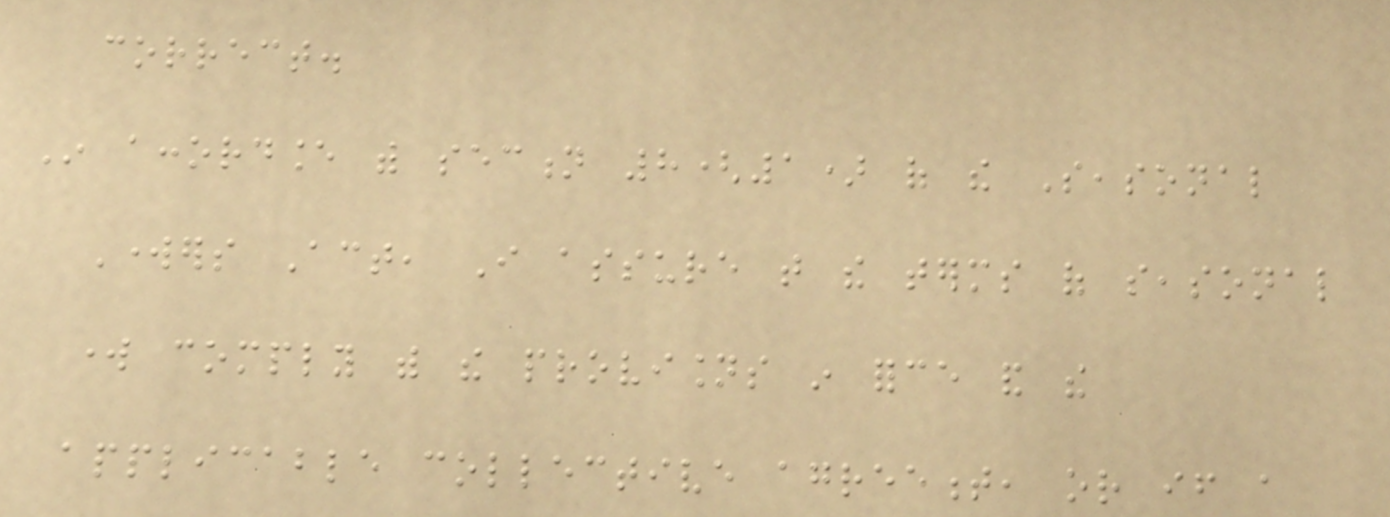correct.
In accordance with section 8(1) of the Seasonal
Workers Act, I assure that the terms of seasonal
work comply with the provisions in force and the
applicable collective agreement, or if a
